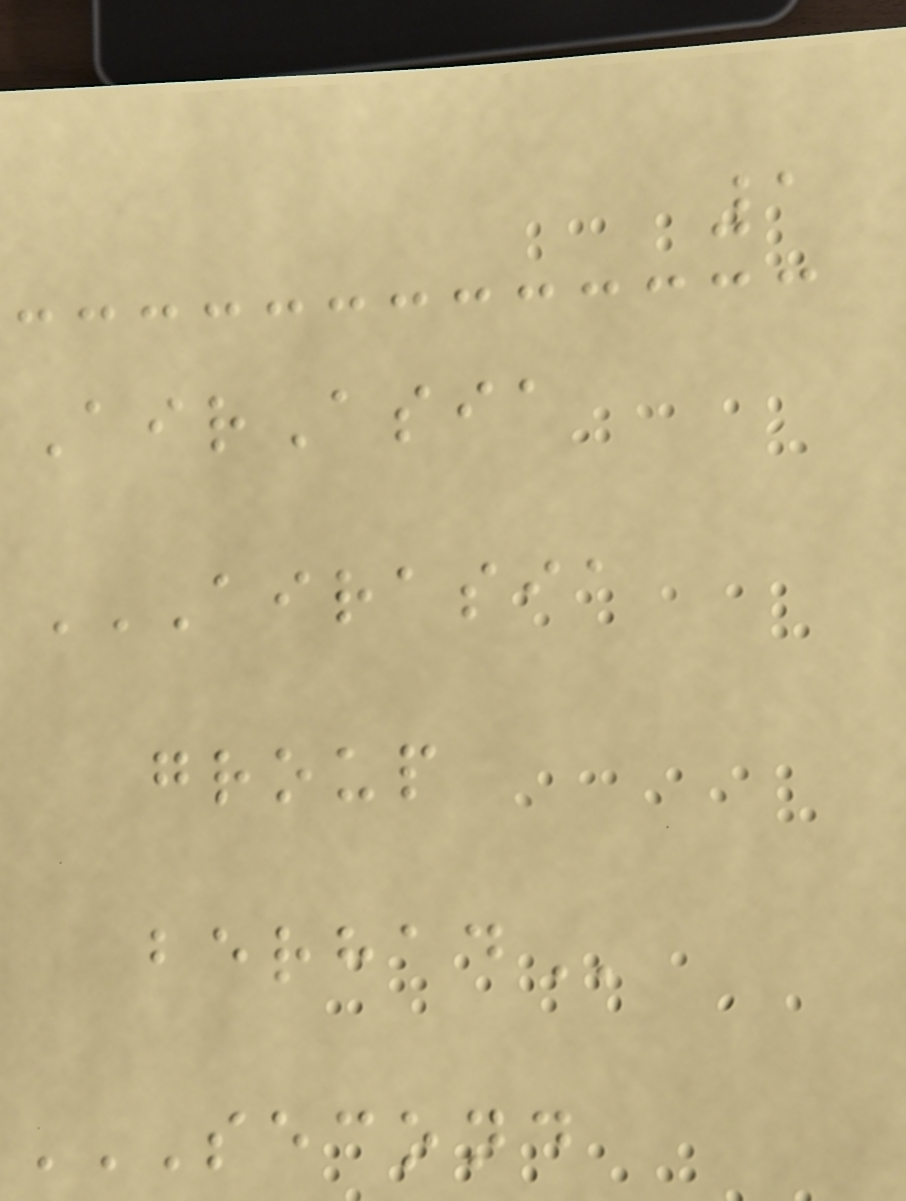1
AirAsia
AIRASIA
GROUP
BERHAD
SECOND
